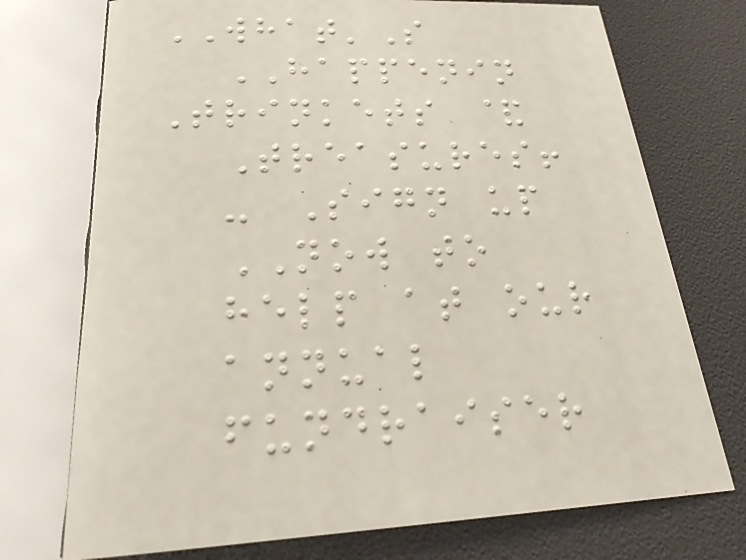WHAT'S
HAPPENIN
Trinkets &
Treasures!
- Sign up
NOW to
help at our
annual
fundraiser
